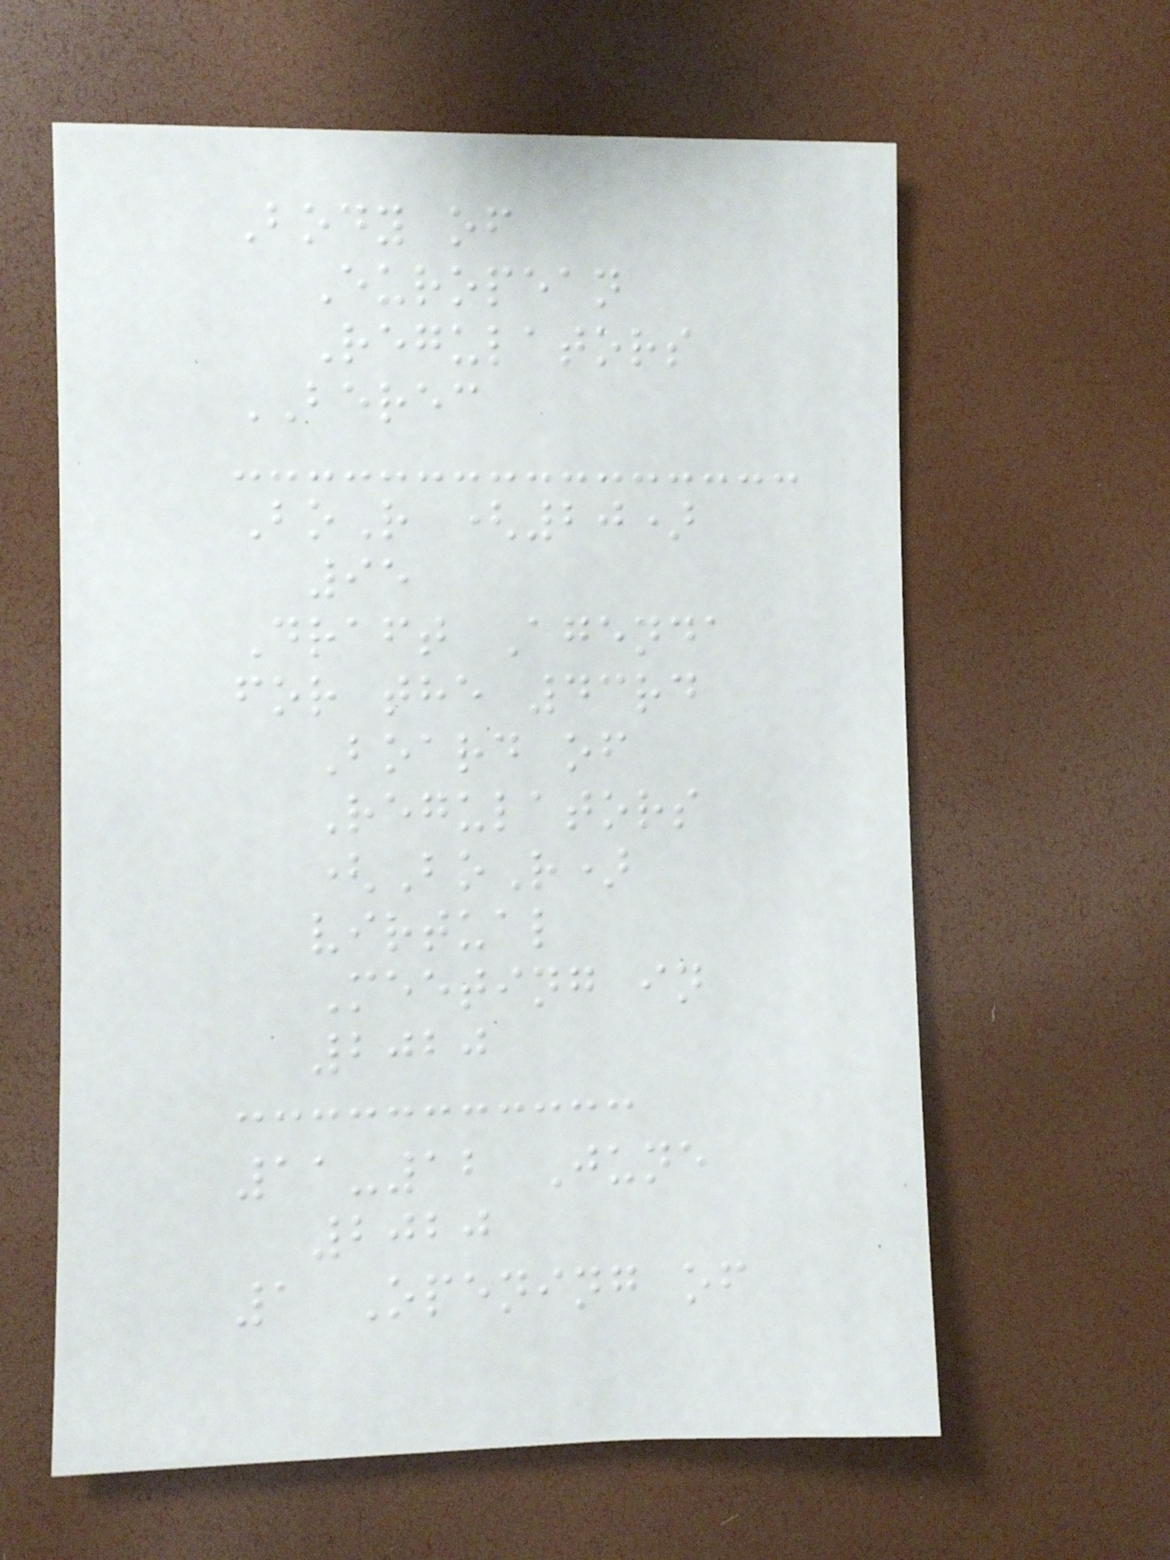Body of
European
Regulators
BEREC
BoR (20)
95
Draft Agenda
for the 43rd
Board of
Regulators
(BoR)
virtual
Meeting in
2020
11-12 June
2020
1 Opening of
